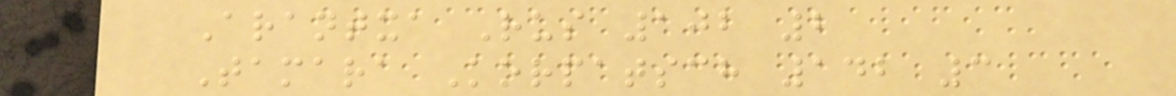Arantxa Rus 102 2
Tamara Korpatsch 142 3
